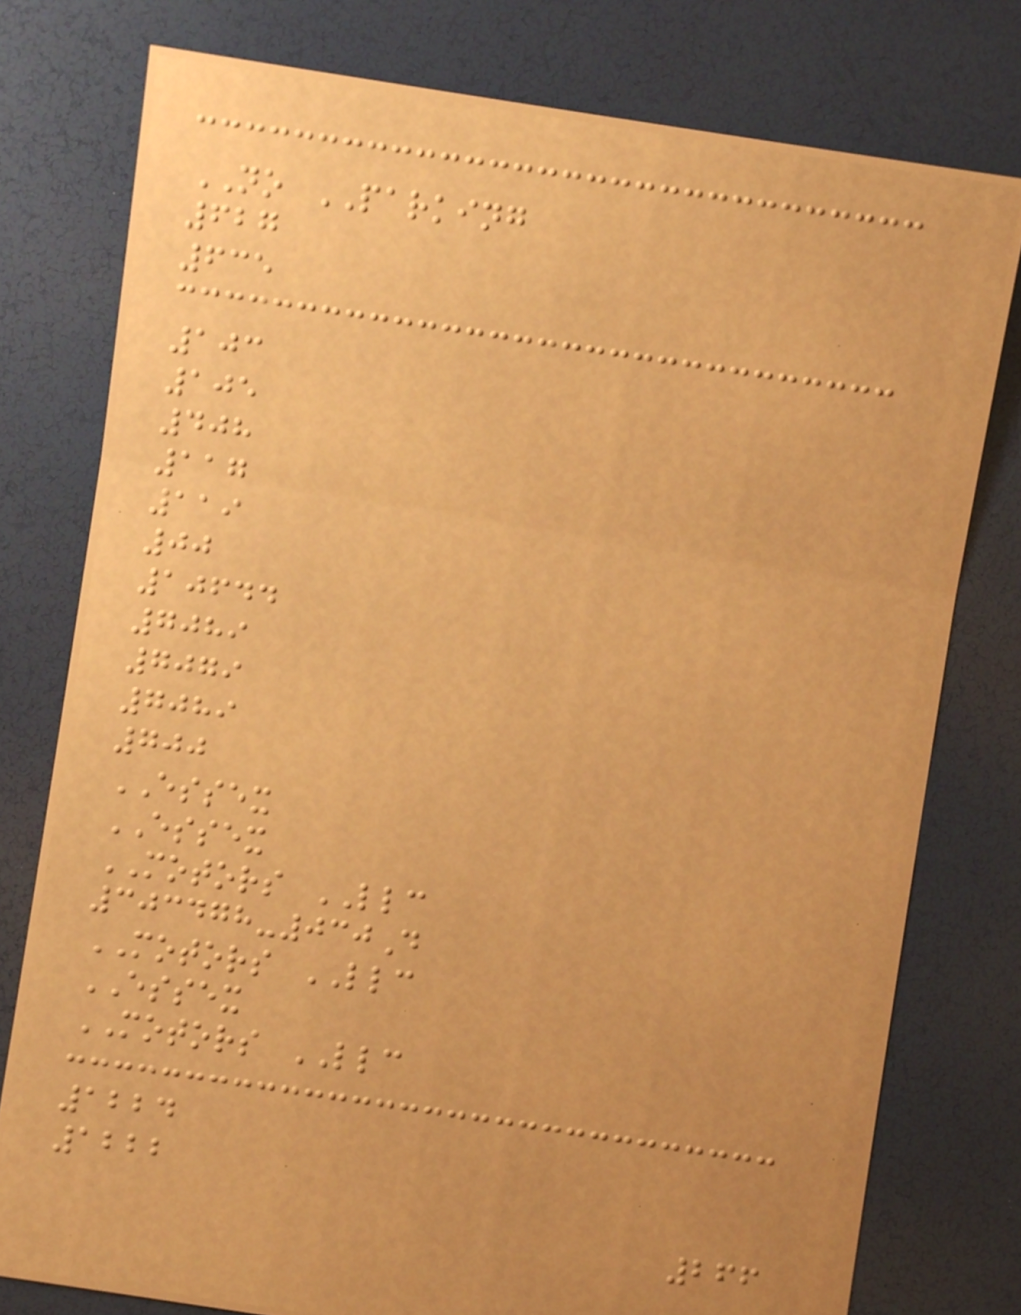NO PARKING
627
635
103
105
408
117
119
00
10644
7089
7079
7089
700
ESSEX
ESSEX
MOTORS LLC
303478-030D
MOTORS LLC
ESSEX
MOTORS LLC
1224
1222
266
